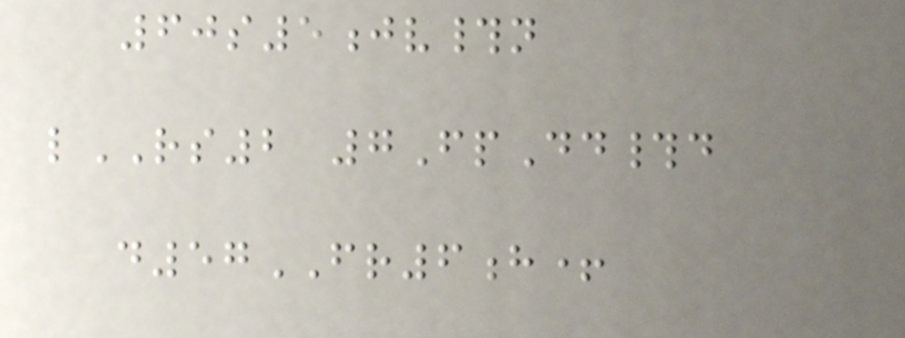60s5jv#n
lRS2 7FpDd#d
d57FR6h+
